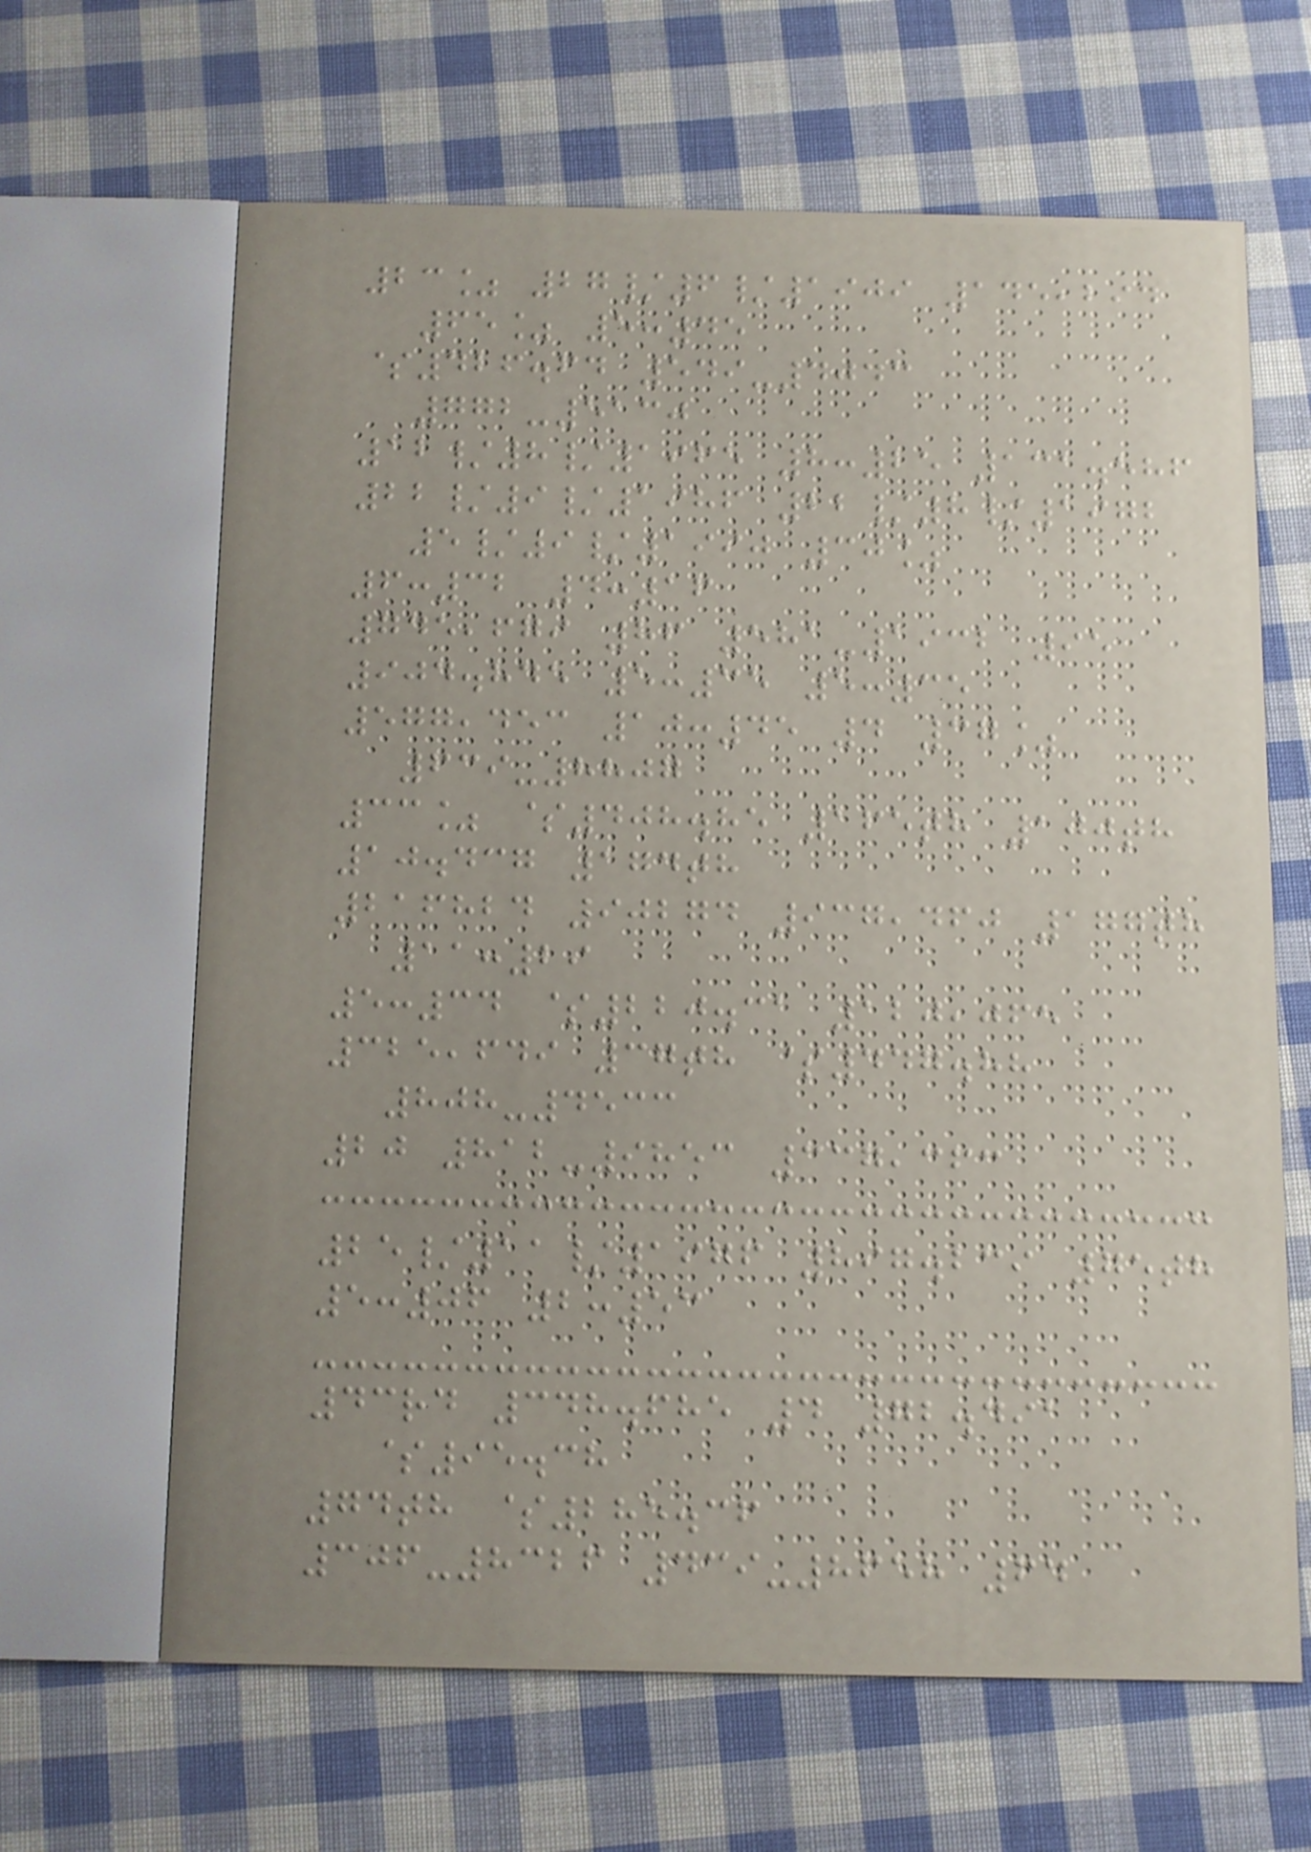23% 27/6/1909 145,294
65% 5:45
$426.64 549-4043
772-5130
12/8/1965 8:25 131.586
22/9/1986 22/8/1972
5/9/1990 30%
6:32 4:16
745,679 86 581-1932 95
904.845 5:35 5:35
577,453 10:45 4 37%
639-8807
33% $408.85 165th 100th
10.437 174th
216824 90274 937,460 177th
11:29
5:34 $220.31 120,065
325,649 37th $447.88
808-4533
20 812-9853 337,363
25/11/1976 897.239 75th
5:06 2:53
43rd 348.685 4 72.491
$95.38
74th $285.36
306-8326 439-8658 64
